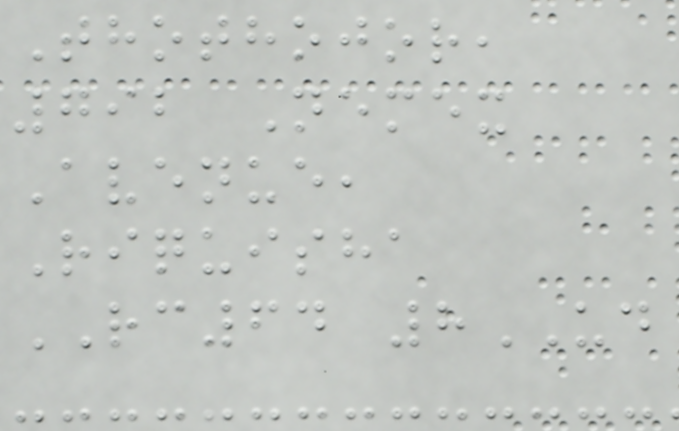Thothojor,
792 Nemex
Avenue,
Riquisha
RC64 8UD
